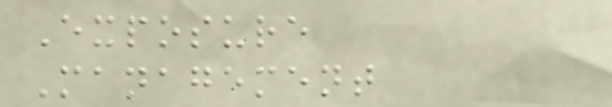Exposure
Management
